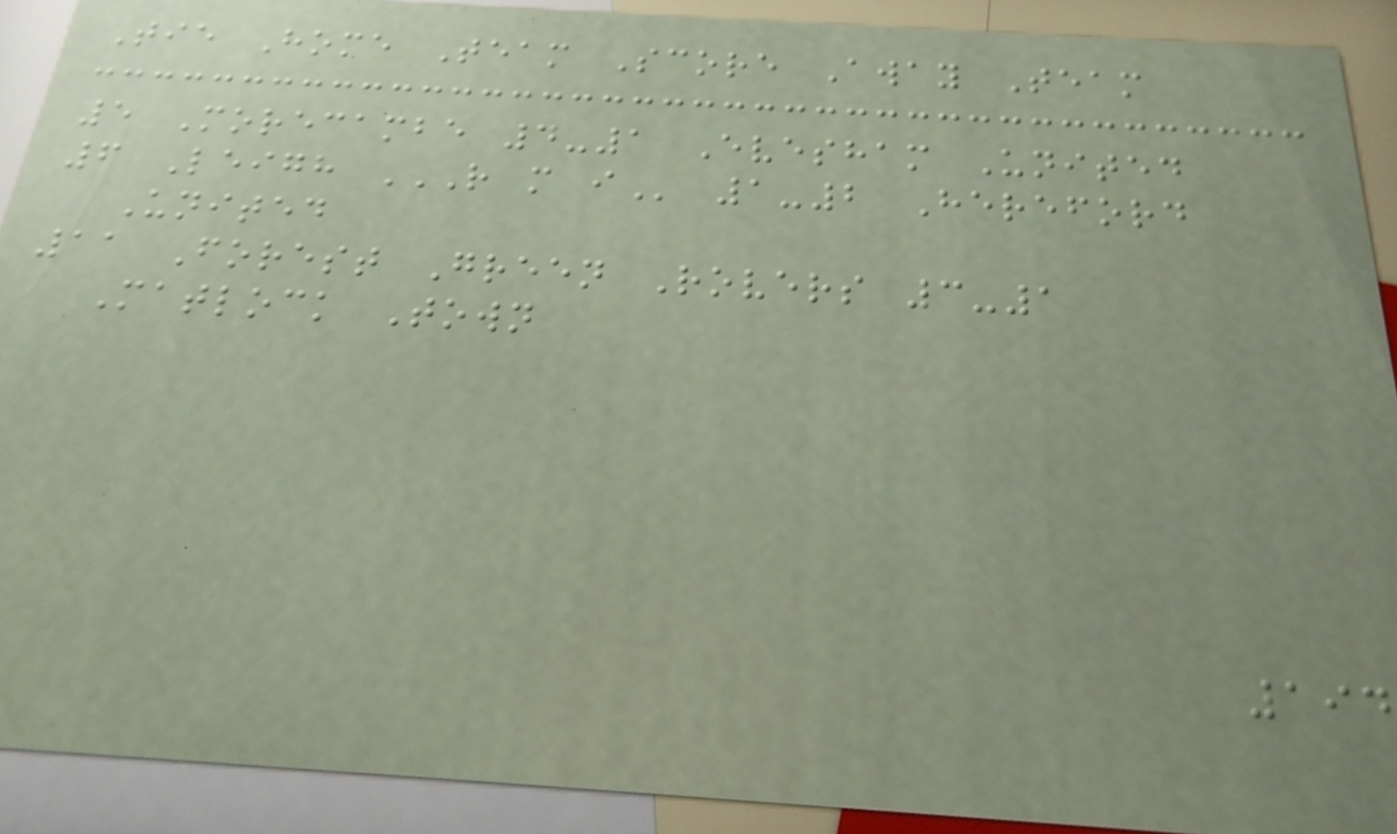Tie Home Team Score Away Team
5 Morecambe 4-1 Evesham United
6 Leigh R M I 1-2 Hereford
United
11 Forest Green Rovers 3-1
Matlock Town
194
